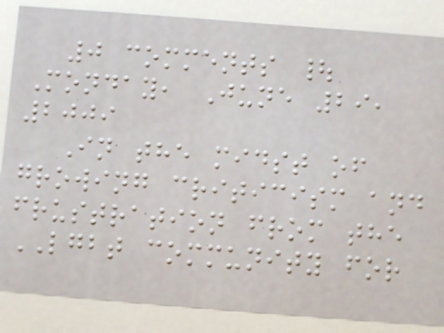0 comments |
Monday, June 29,
2009
In the midst of
growing criticism and
frustration from the
LGBT community for
